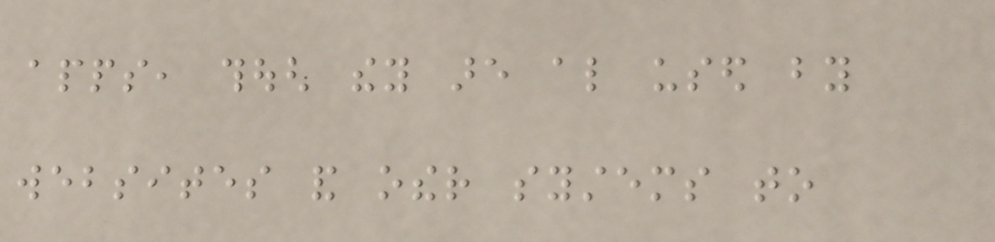apps, though they are also used by
websites and other systems to
